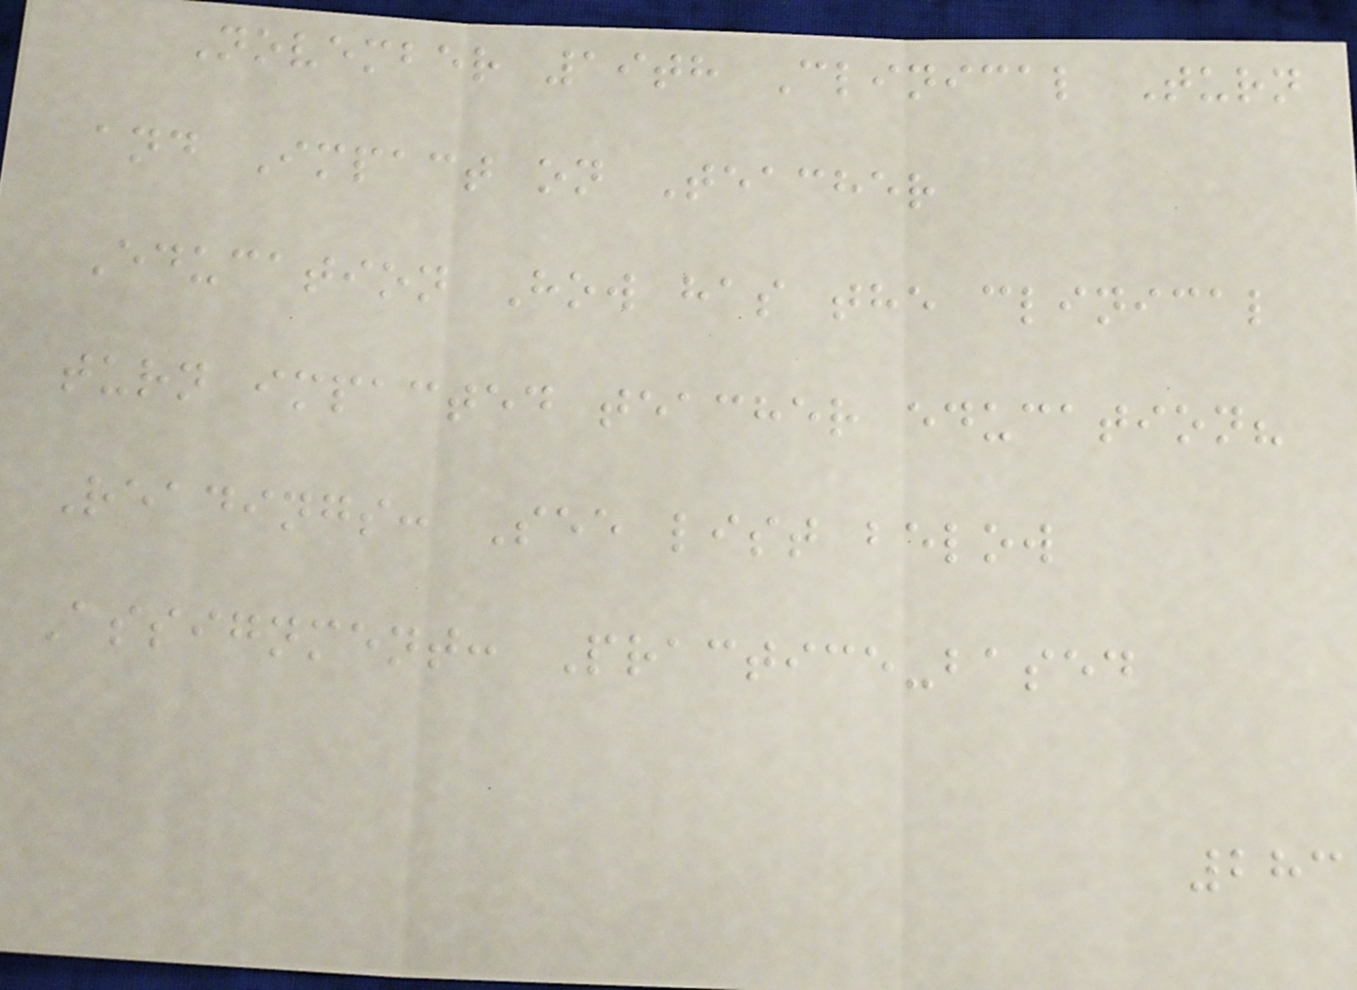November 19th Clinical Turn
and Impact on Teacher
Education How has the clinical
turn impacted teacher education?
Readings: See list below
Assignment: Practice-based
283
